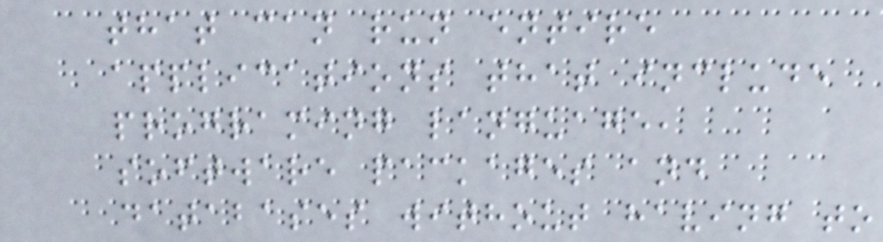that can run entire
applications that include
programing language,
software packages and
databases without having to
